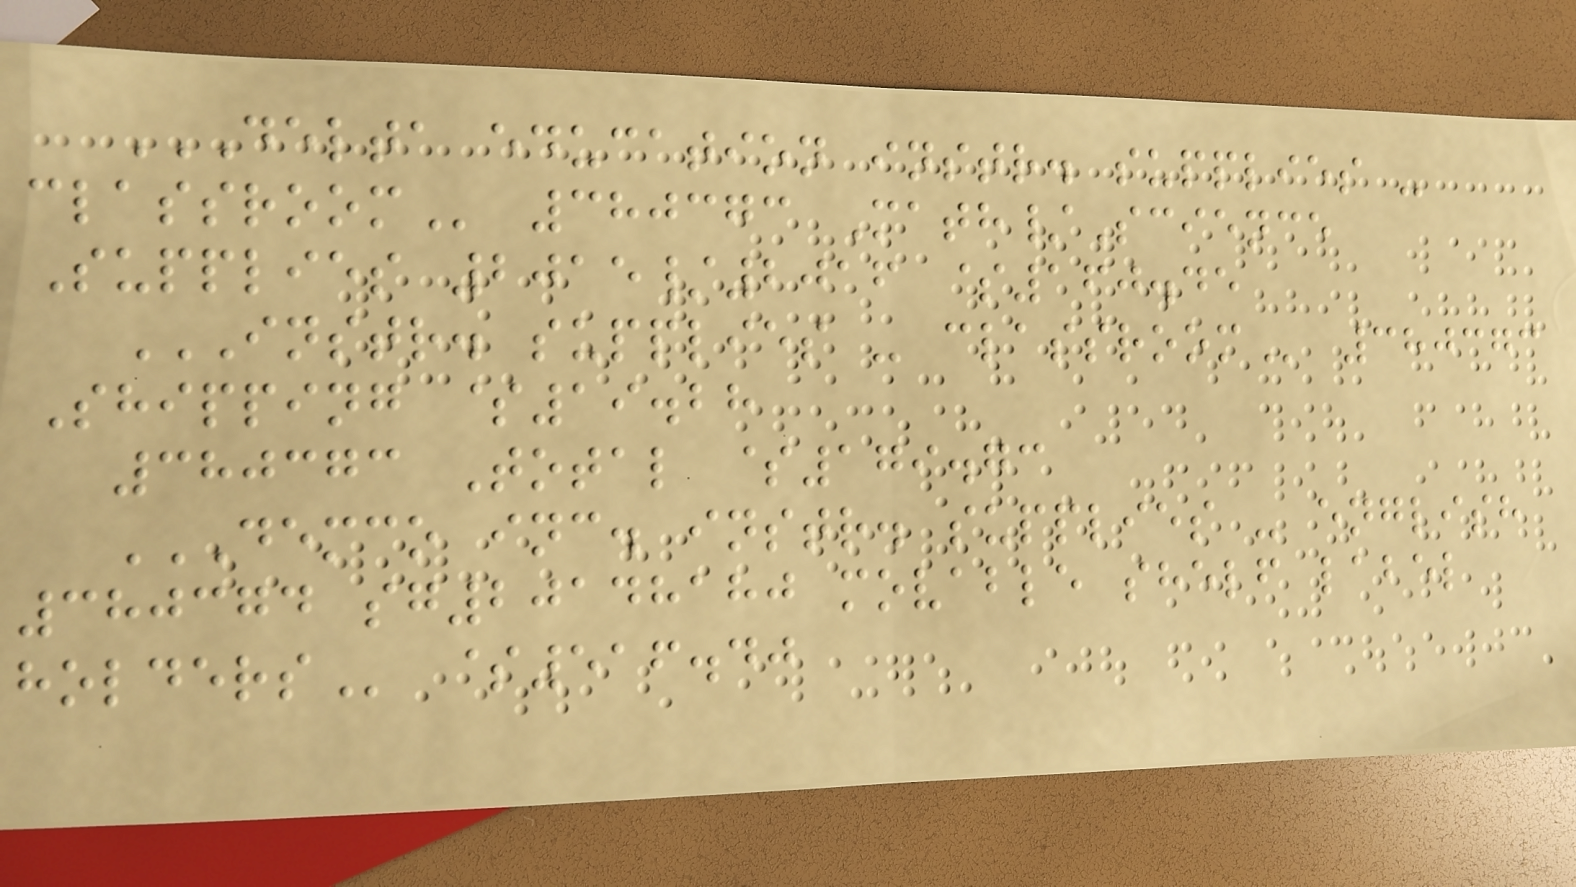DELTA EDUCATION INSTR. SUPPLIES -
CLASSROOM 380373 Math/Science
Supplies 2015/2016 $160.45
INSTR. SUPPLIES - CLASSROOM 380373
Shipping $19.28
380373 Total $179.73
DEMCO INC. INSTR. SUPPLIES - ENGLISH
380374 SG20148180 MOVABLE SHELF LABEL
HOLDERS $516.40
